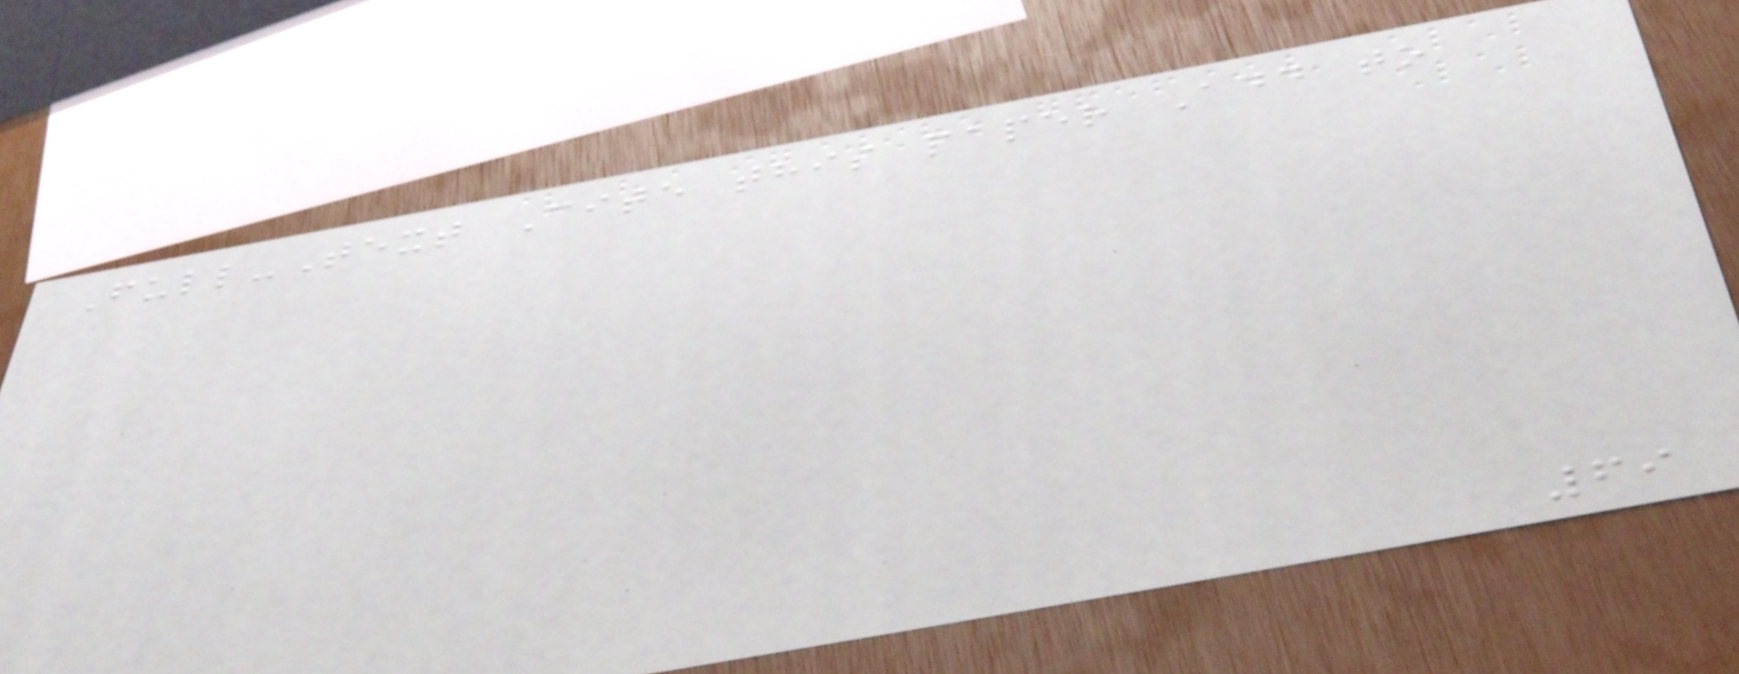Full-Text Cite this paper Add to
69
